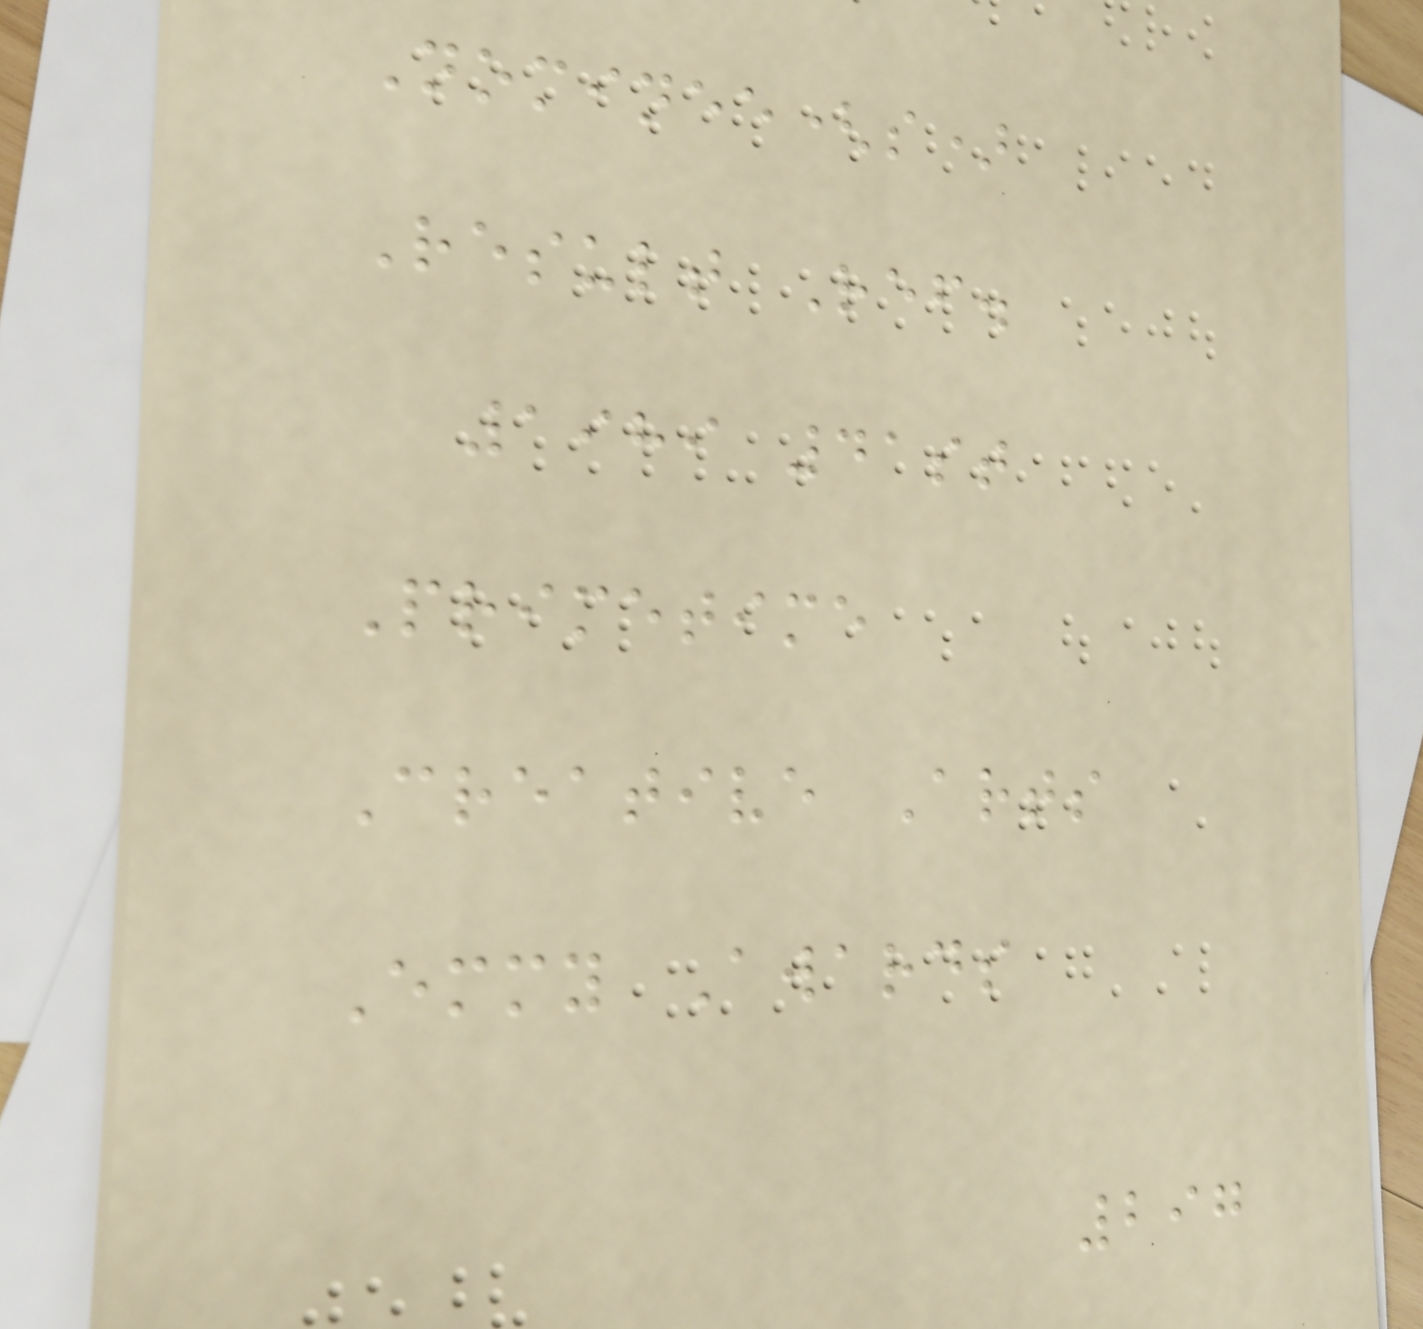Nominee(s)
Result Ref.
1989 41st
Primetime
Creative Arts
Emmy Awards
297
